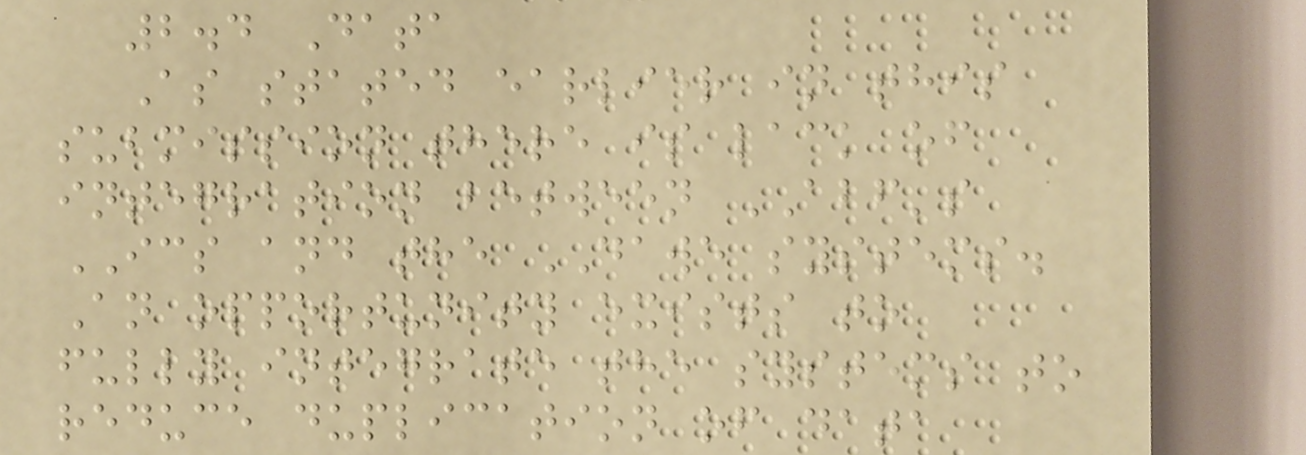2.4 Data
As stated earlier in this
submission there is lack of
integration between ABF's
ICS and the DAWE systems.
An opportunity exists to
fully integrate the systems to
reduce duplication of data
